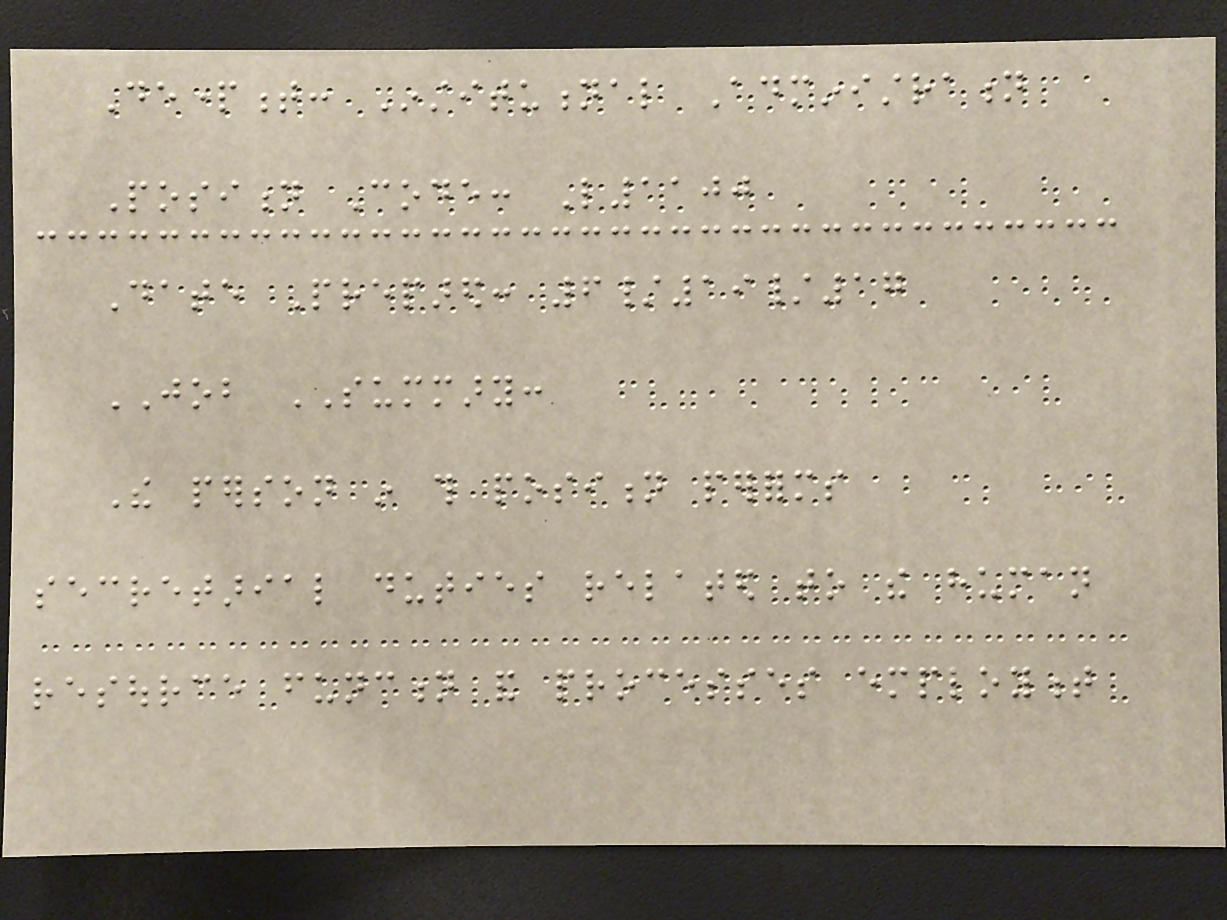Department: Institutional Administration
Position Code: L1100
Date Prepared: 6/19/17
JOB SUMMARY:
The person in this position performs
secretarial duties related to the human
resource function and processes employment
